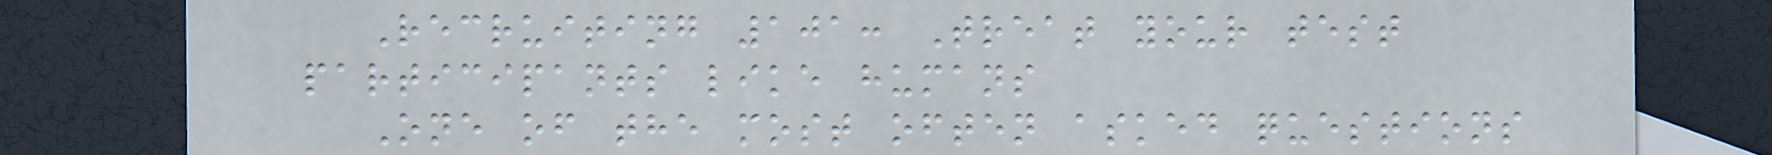Recruiting 101: Treat your test
participants like humans
One of the most often asked questions
